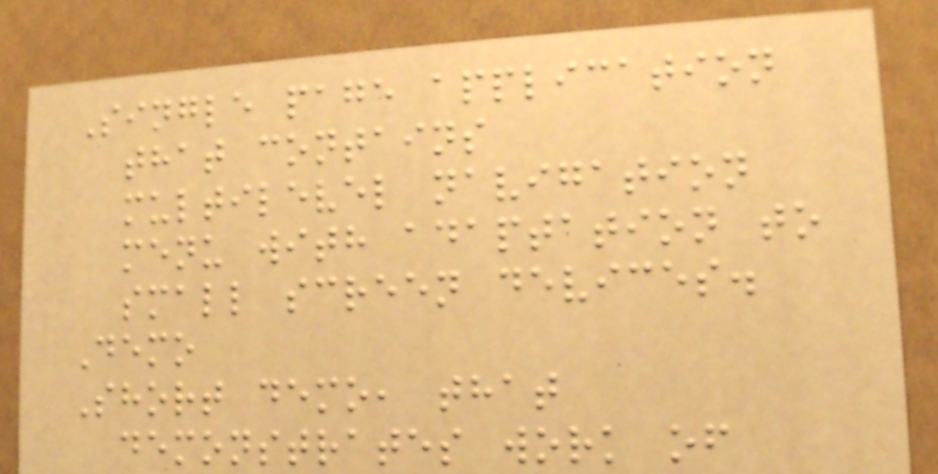Single page application
that contains
multilevel navigation
menu with adaptation to
small screen devices.
Demo
Short demo, that
demonstrates work of
